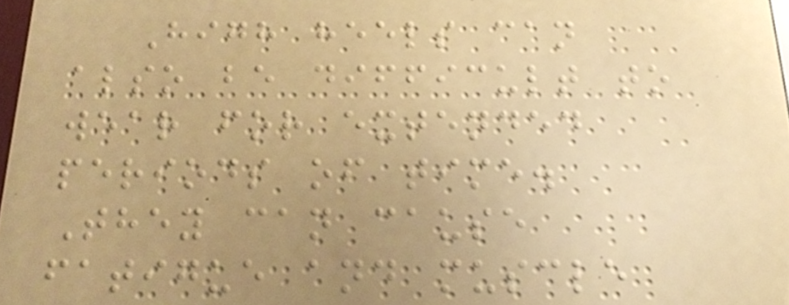High heels can
also be difficult to
wear for extended
periods of time.
They can cause
fatigue and muscle
